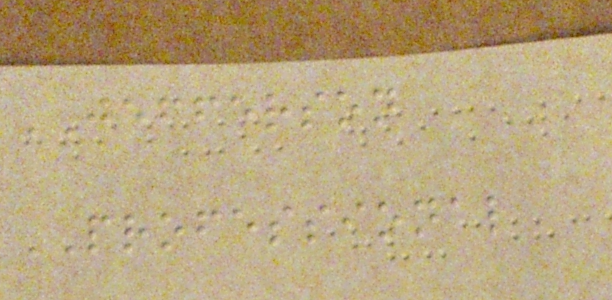JEFFERSON
PROFESSIONAL
